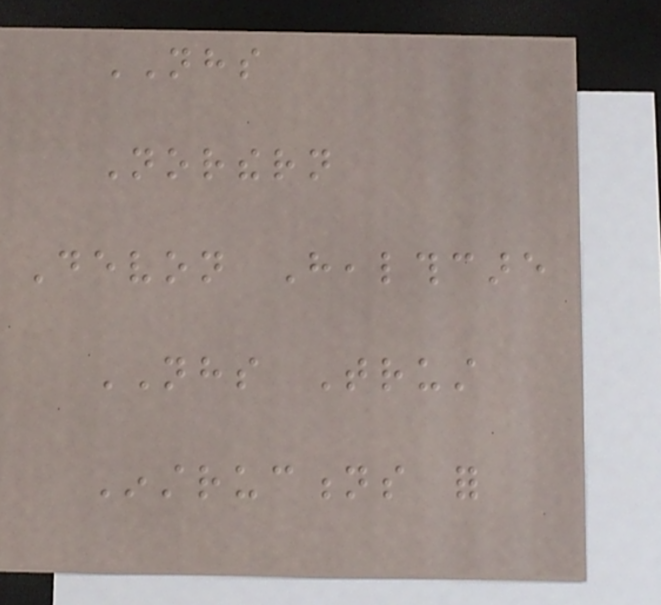NHS
Northern
Devon Healthcare
NHS Trust
Instructions for
